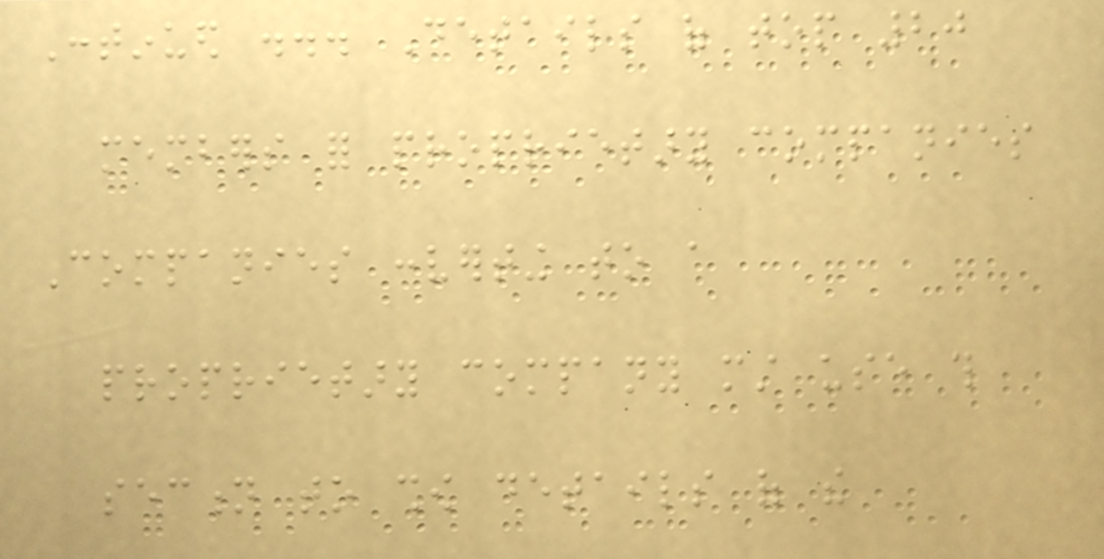Continued ... Details of top 20
members for proprietary companies
Companies converting to a
proprietary company must use this
section to show details of the
